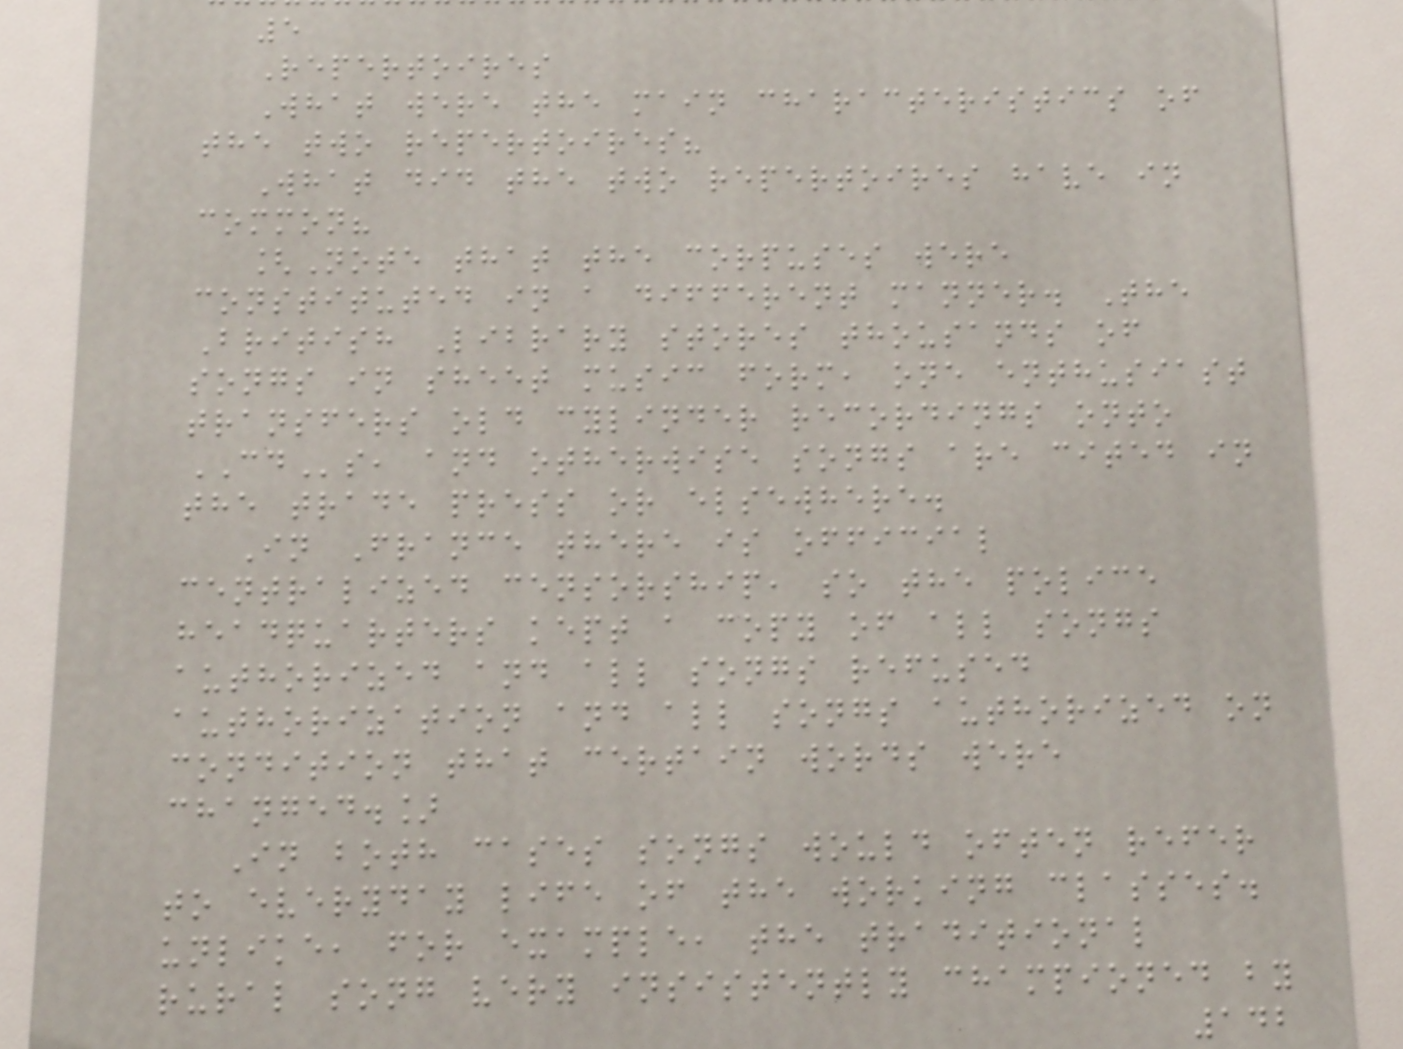5
Repertoires
What were the main characteristics of
the two repertoires?
What did the two repertoires have in
common?
[Note that the corpuses were
constituted in a different manner. The
British Library stores thousands of
songs in sheet music form, one enthusiast
transfers old cylinder recordings onto
CDs, and otherwise songs are cited in
the trade press or elsewhere.
In France there is official
centralized censorship, so the police
headquarters kept a copy of all songs
authorized and all songs refused
authorization and all songs authorized on
condition that certain words were
changed.]
In both cases songs would often refer
to everyday life of the working classes.
unlike, for example, the traditional
rural song very insistently championed by
142
